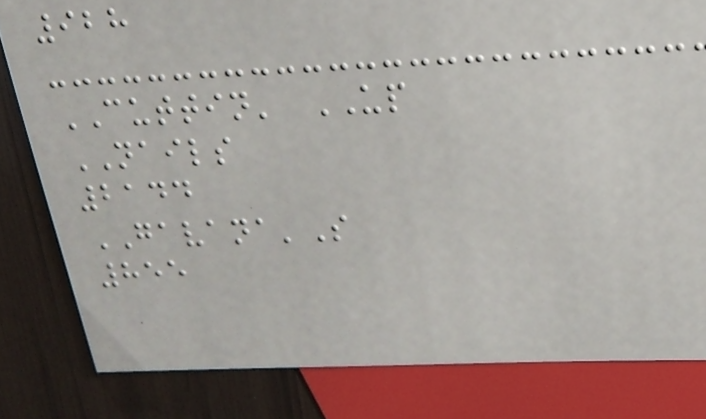928
CUTTIN' UP
NAILS
2144
GAVANA'S
855
